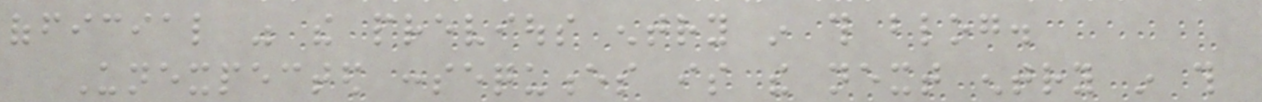official was the previous entry in this blog.
Unexpected consequences is the next entry in this
